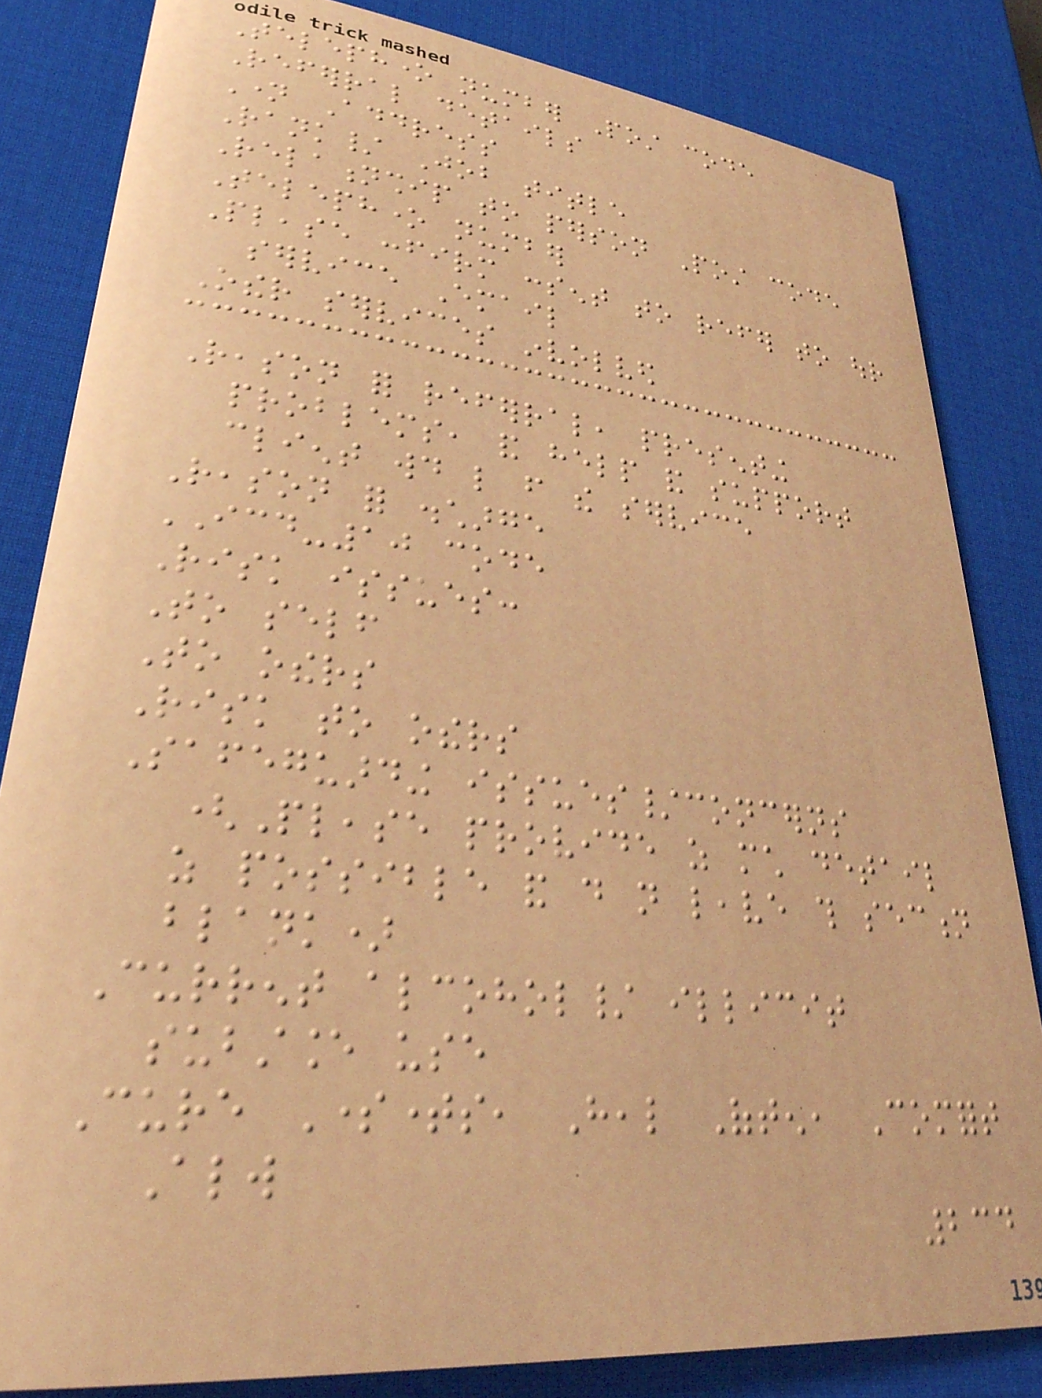Telephone number Post code
Referral details
Name Address
Rank/ Job title
Relationship to person Post code
Telephone number
Please confirm consent to refer to our
service Email
Other services involved
Reason for referral, presenting
problems, and help and support
client would like from the service
Reason for discharge
ICD-10 code
Risk issues:
To self
To others
Risk to others
Safeguarding issues/concerns
(Please provide as much detail
as possible and do not leave this section
blank)
Current alcohol/ illicit
substance use
Cure Sometimes, Heal Often, Comfort
Always
234
